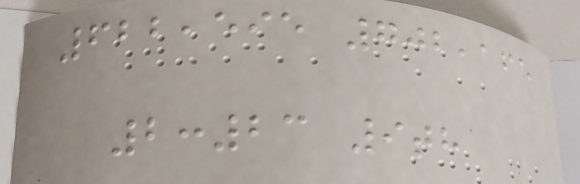622,595 702,165
2:23 9th
